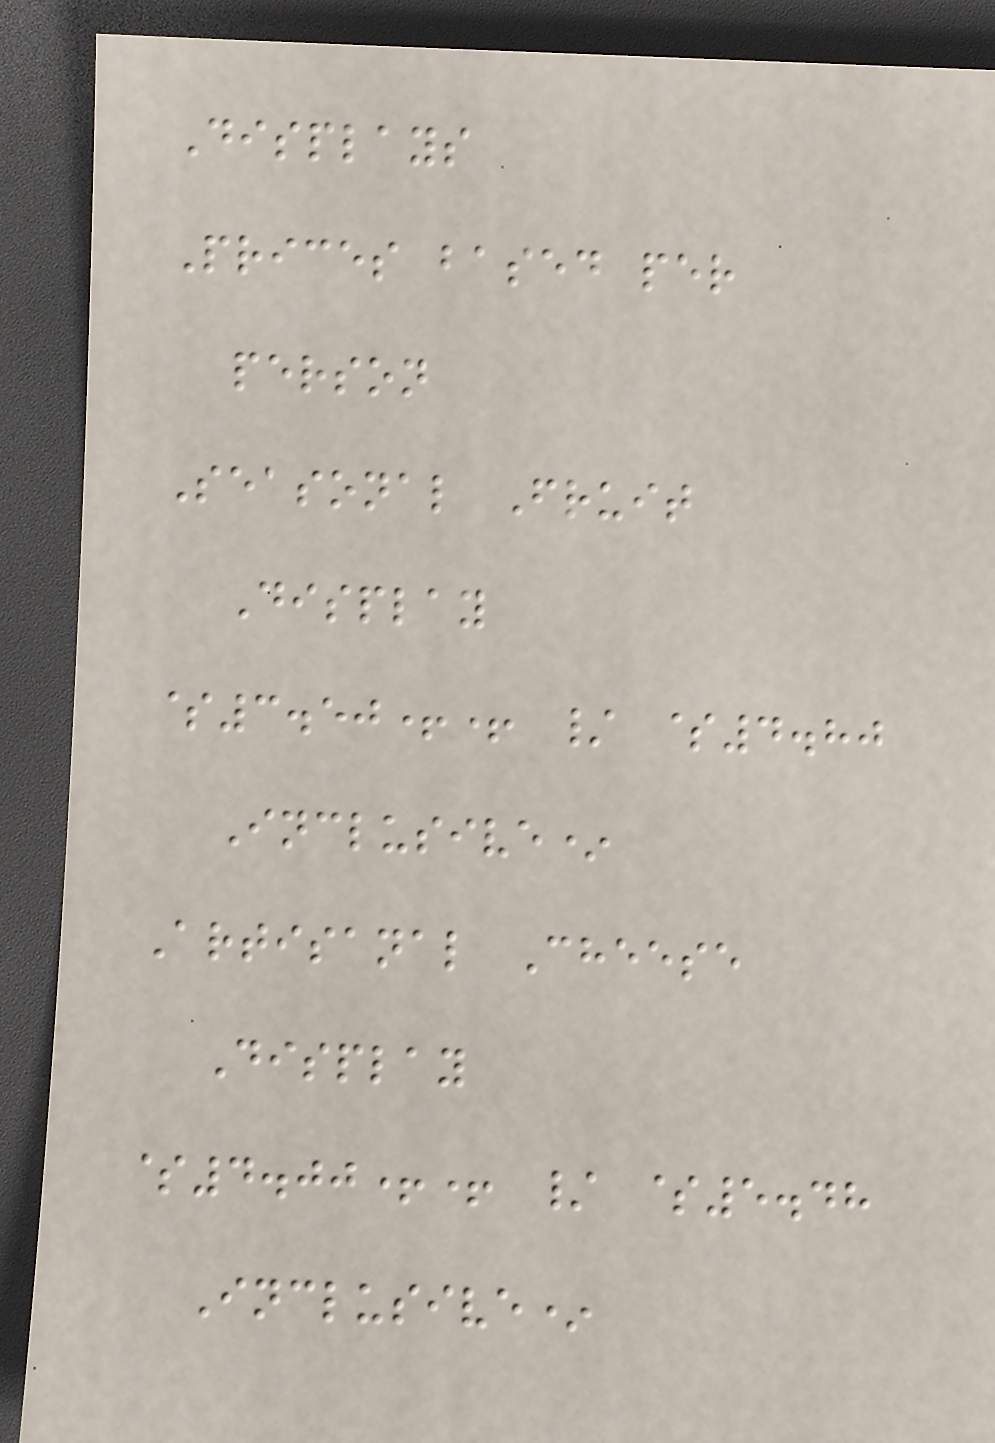Displays
Prices based per
person
Seasonal Fruit
Display
$3.50++ / $4.80
Inclusive*
Artisanal Cheese
Display
$4.00++ / $5.48
Inclusive*
